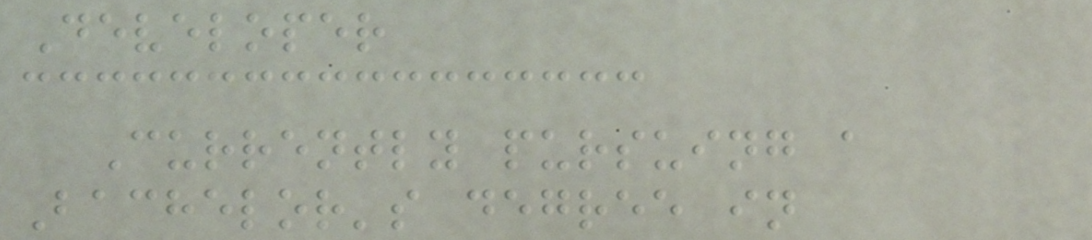Developer
Currently pursuing a
Bachelor's degree in
